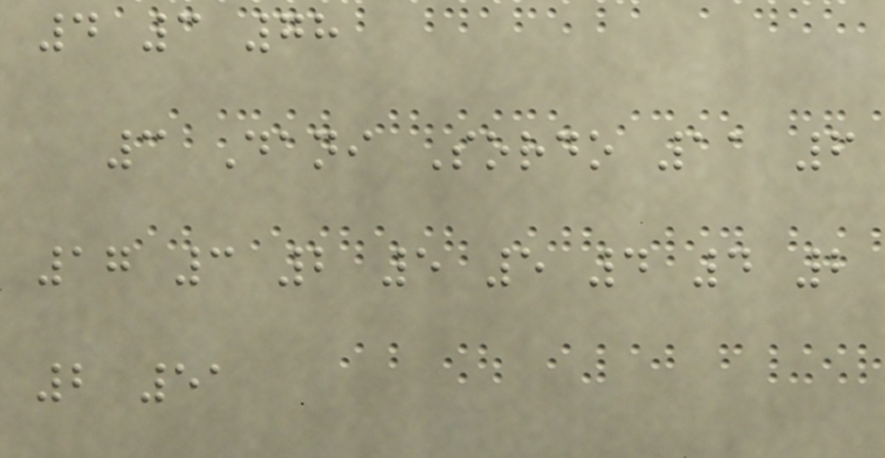4 3 78
3 Dani Sordo 11 6
17 3 2 5 5 4 4 2
2 51
